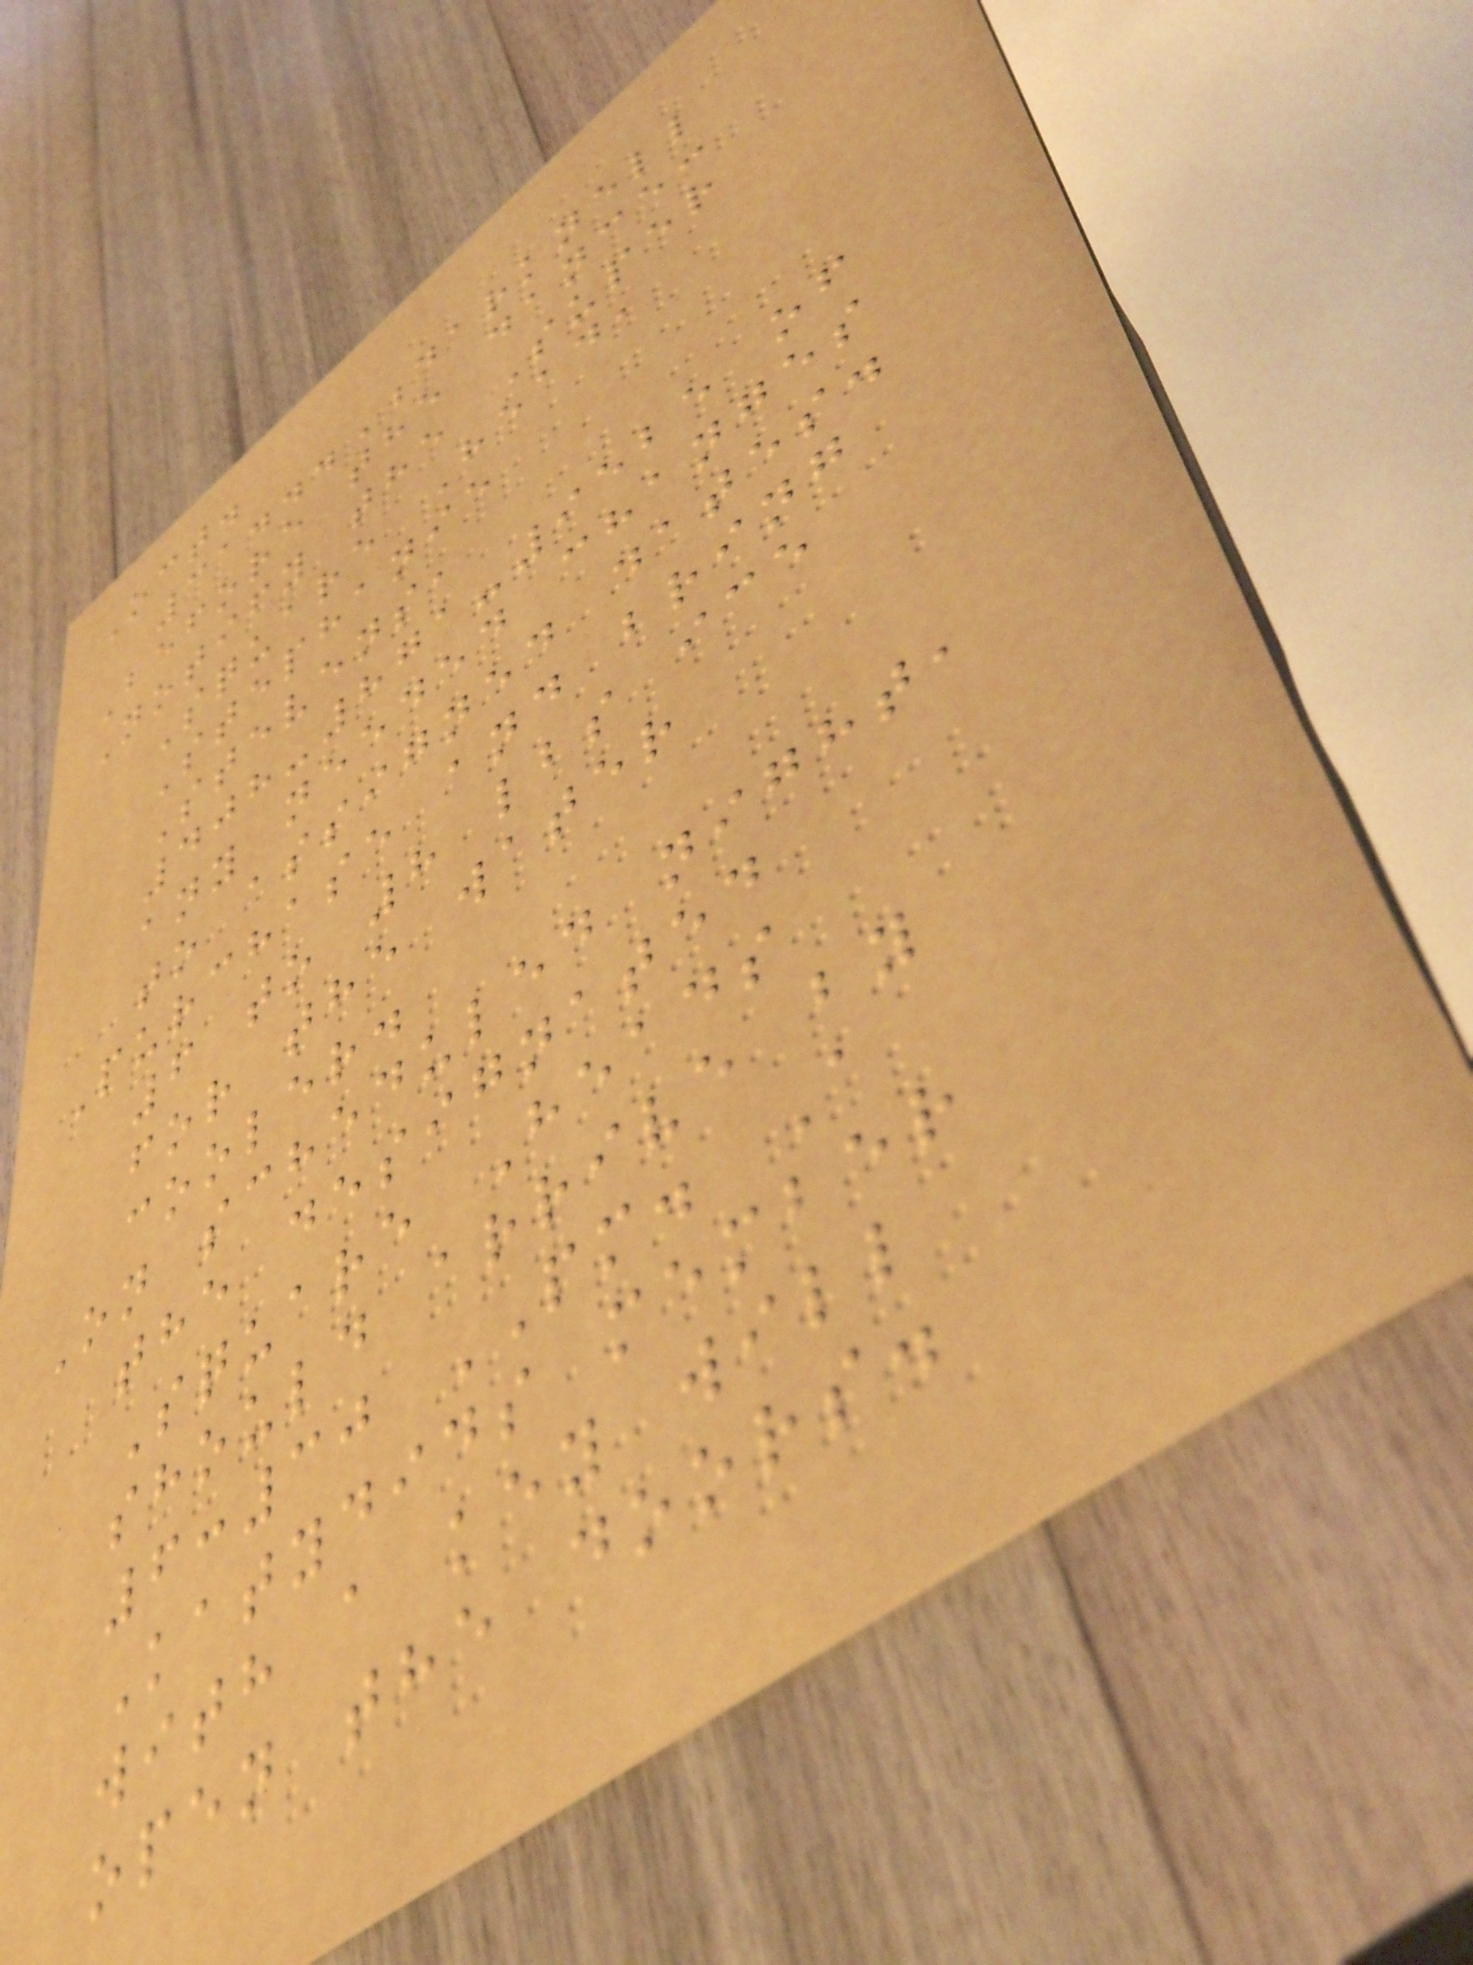Oct.
31...Darknell
Before the dance:
Notify the Super
Square Head,
Stephanie
Stevens,
408-871-9525 of
any needed changes
to assigned dates.
Purchase and bring
6 to 8 lbs ice
for the water
cooler.
On scheduled night,
the designated
Square Heads
should arrive by
6:30 PM. A
Katydids member
with a key will
open the doors.
